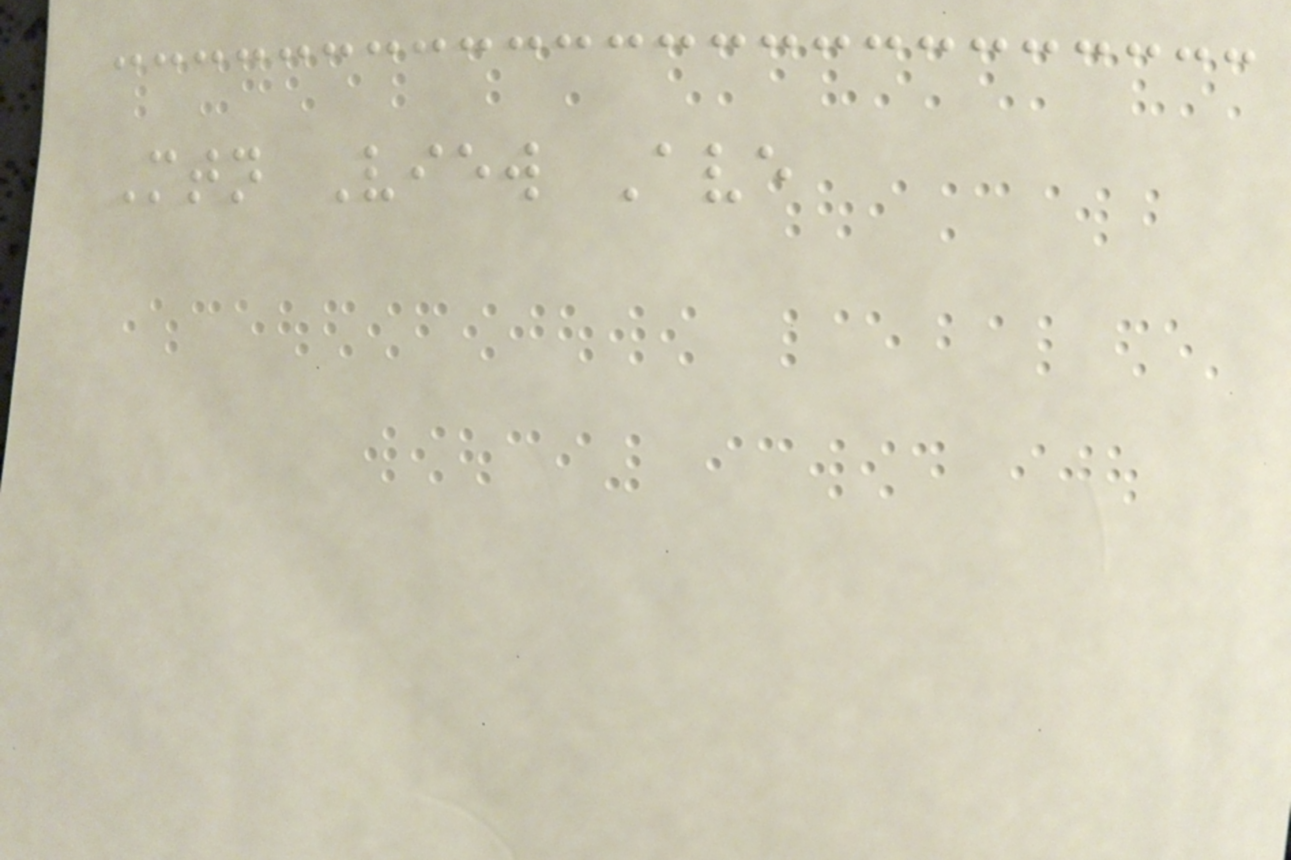Mtn View Ave
